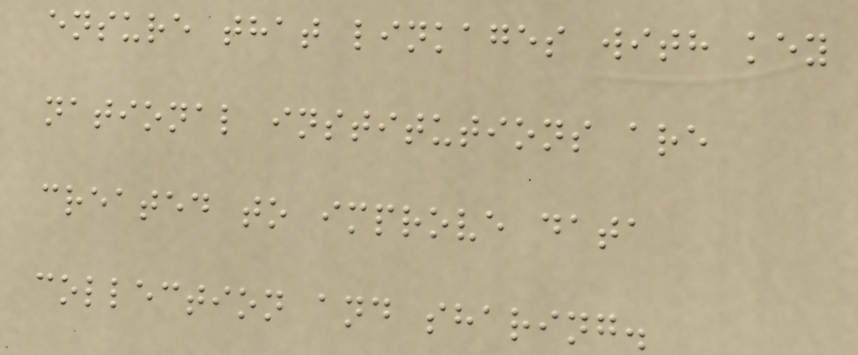ensure that linkages with key
national institutions are
created to improve data
collection and sharing.
